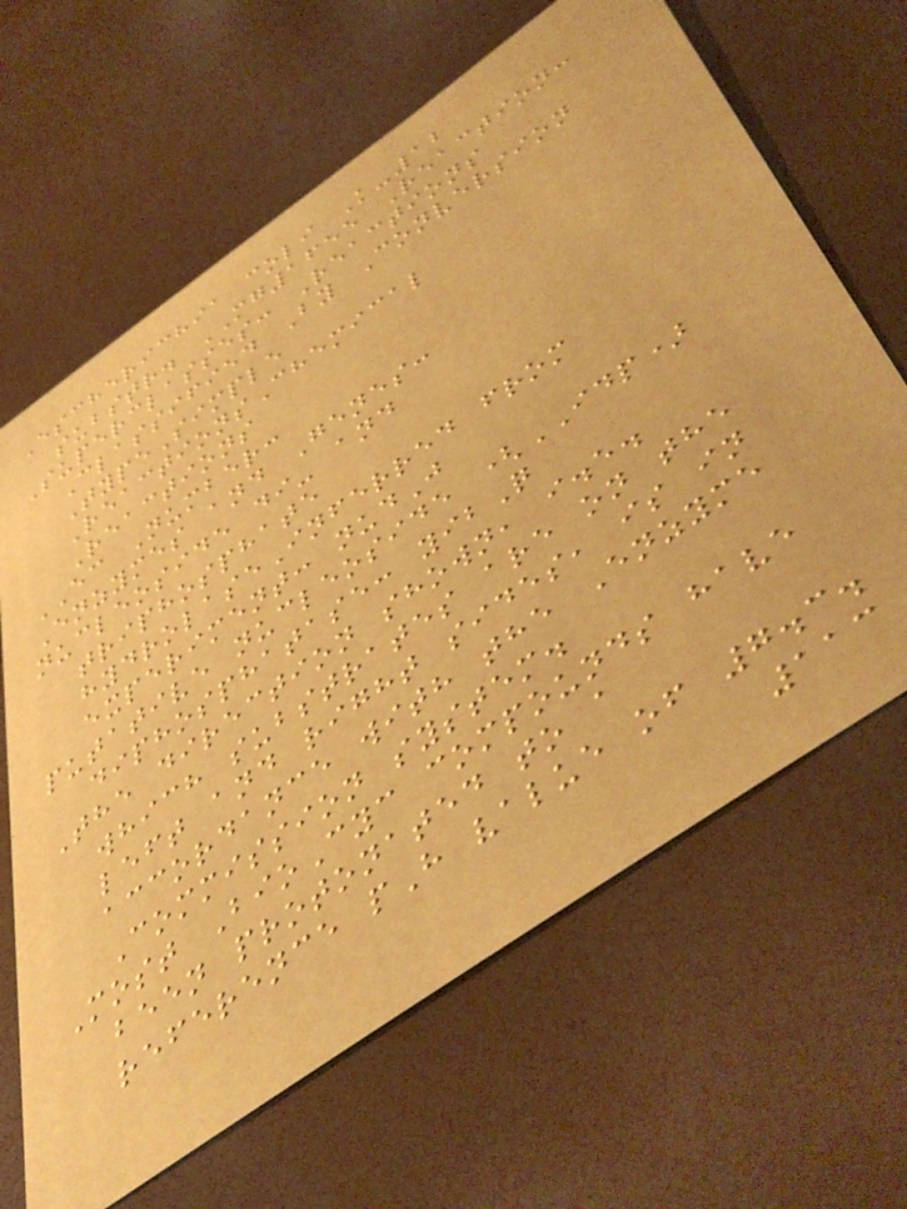Escherichia coli K-12
substr. MG1655 Reaction:
Superclasses: Reactions
Classified By Conversion
TypeSimple
ReactionsChemical
Reactions
EC Number:
Enzymes and Genes:
nucleoside di- and
triphosphate
hydrolaseInferred from
experiment: nudJ
putative nucleoside (IDP)
diphosphatase: yibQ
The direction shown, i.e.
which substrates are on the
left and right sides, is in
accordance with the Enzyme
Commission system.
Most BioCyc compounds have
been protonated to a
reference pH value of 7.3.
113
